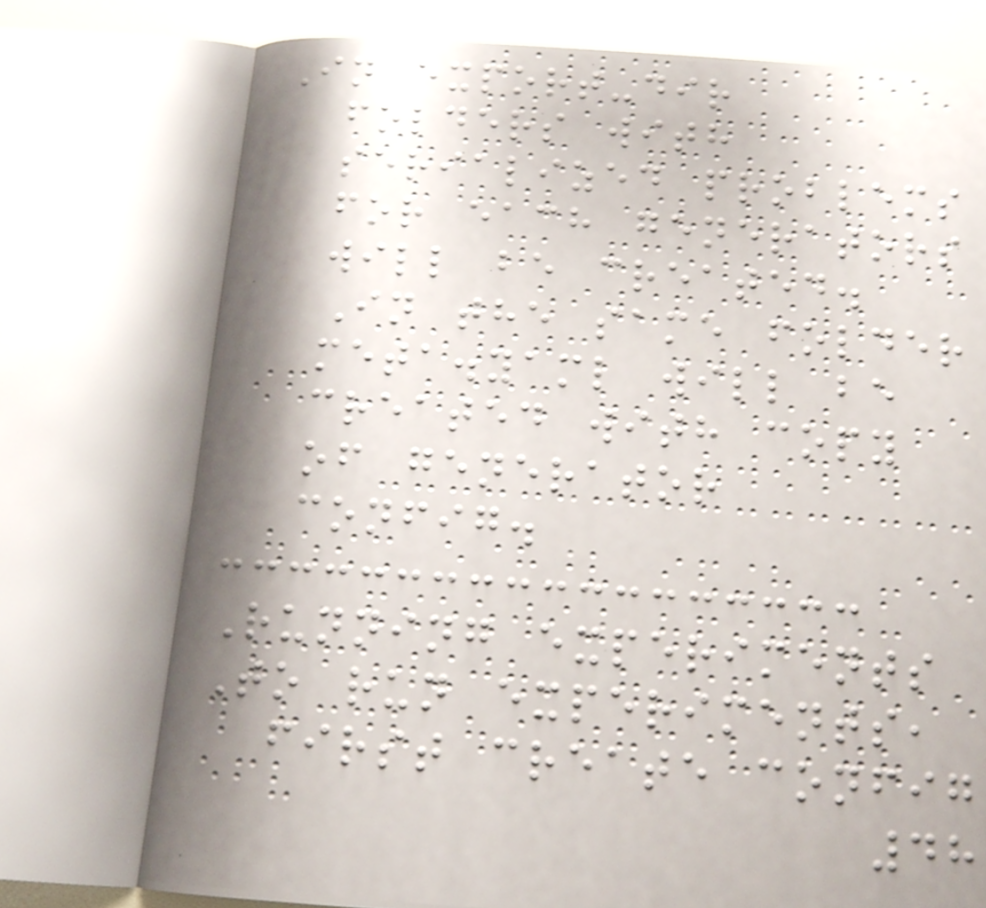In export-dir
folders with
serialized problems
for each generators
will be created.
In the same folder
meta.yaml will be
created with copy
of generator
config.
Running experiments
To run experiments,
first create config
48
